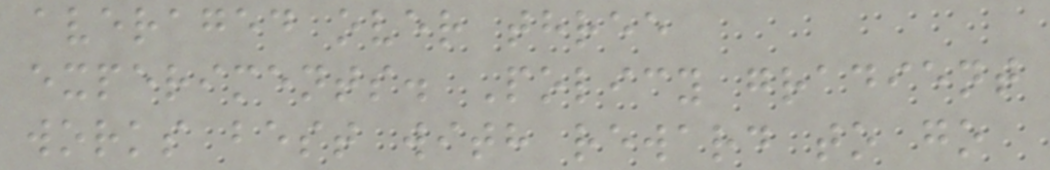averaged over three
experiments. Policy gradient
works best with reward to go
